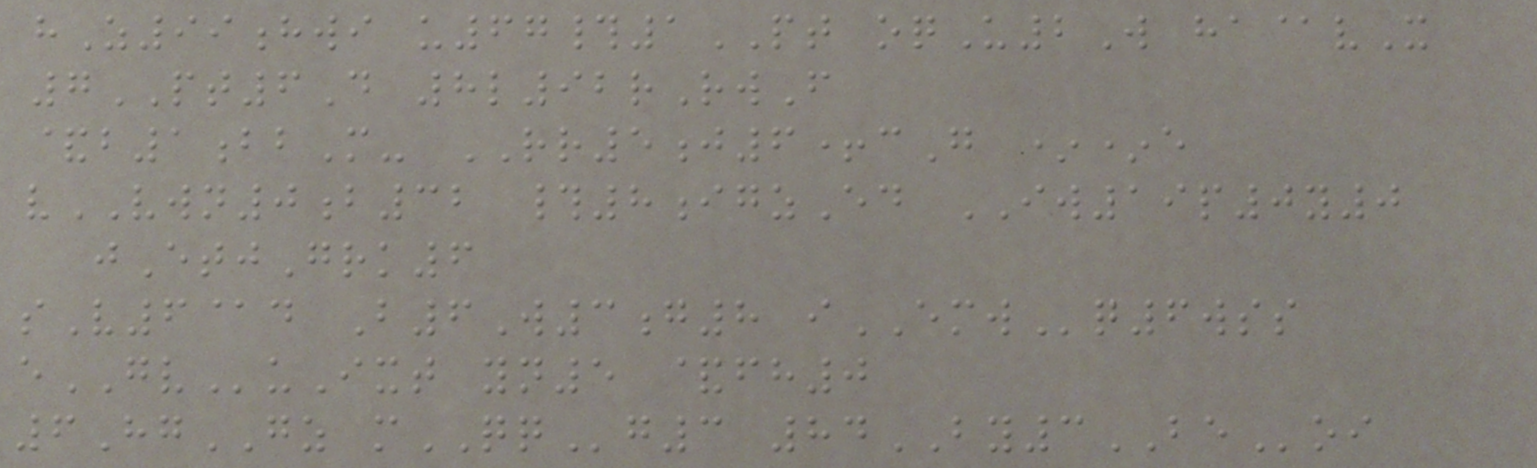hZ99hwi u67#1PT oqU2W ha@vX
7PT6D 8l92rRwF
&b1bbM- RR5j6+cG **e
vVWN0b32 #8igzEd IW19p0y0
jEtjGrk6
sV6@d B6W3g8 iEMWq6wss
eGVuIxt yn5 &fh0
6HgGZ mQQg3 84BY3BEoi
